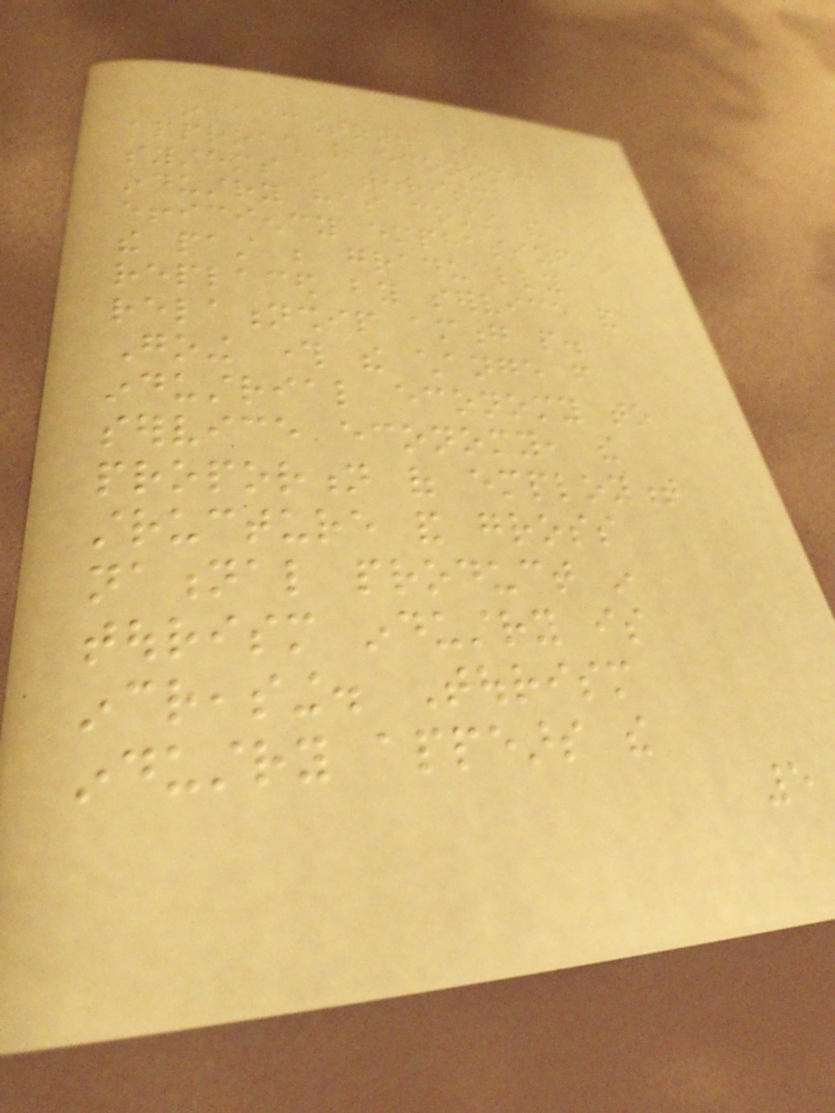in a country. The
approach of economic
systems in tourism
industry has costs and
efficiency emphasized in
the past be gradually
replaced by service and
relationship among people.
Going through the change from
industrial economy to
service economy, the
proportion of employment
structure and gross
national product in
tourism industry is
increasing. Tourism
industry appears the
5
